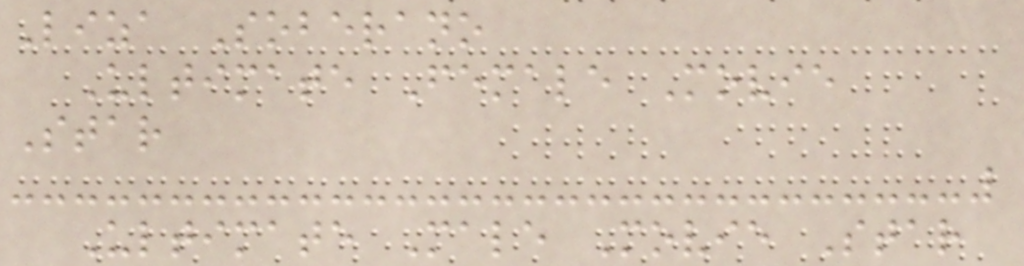Liza Soberano
Ultimate Female Movie
Star
Ultimate Male Movie Star
